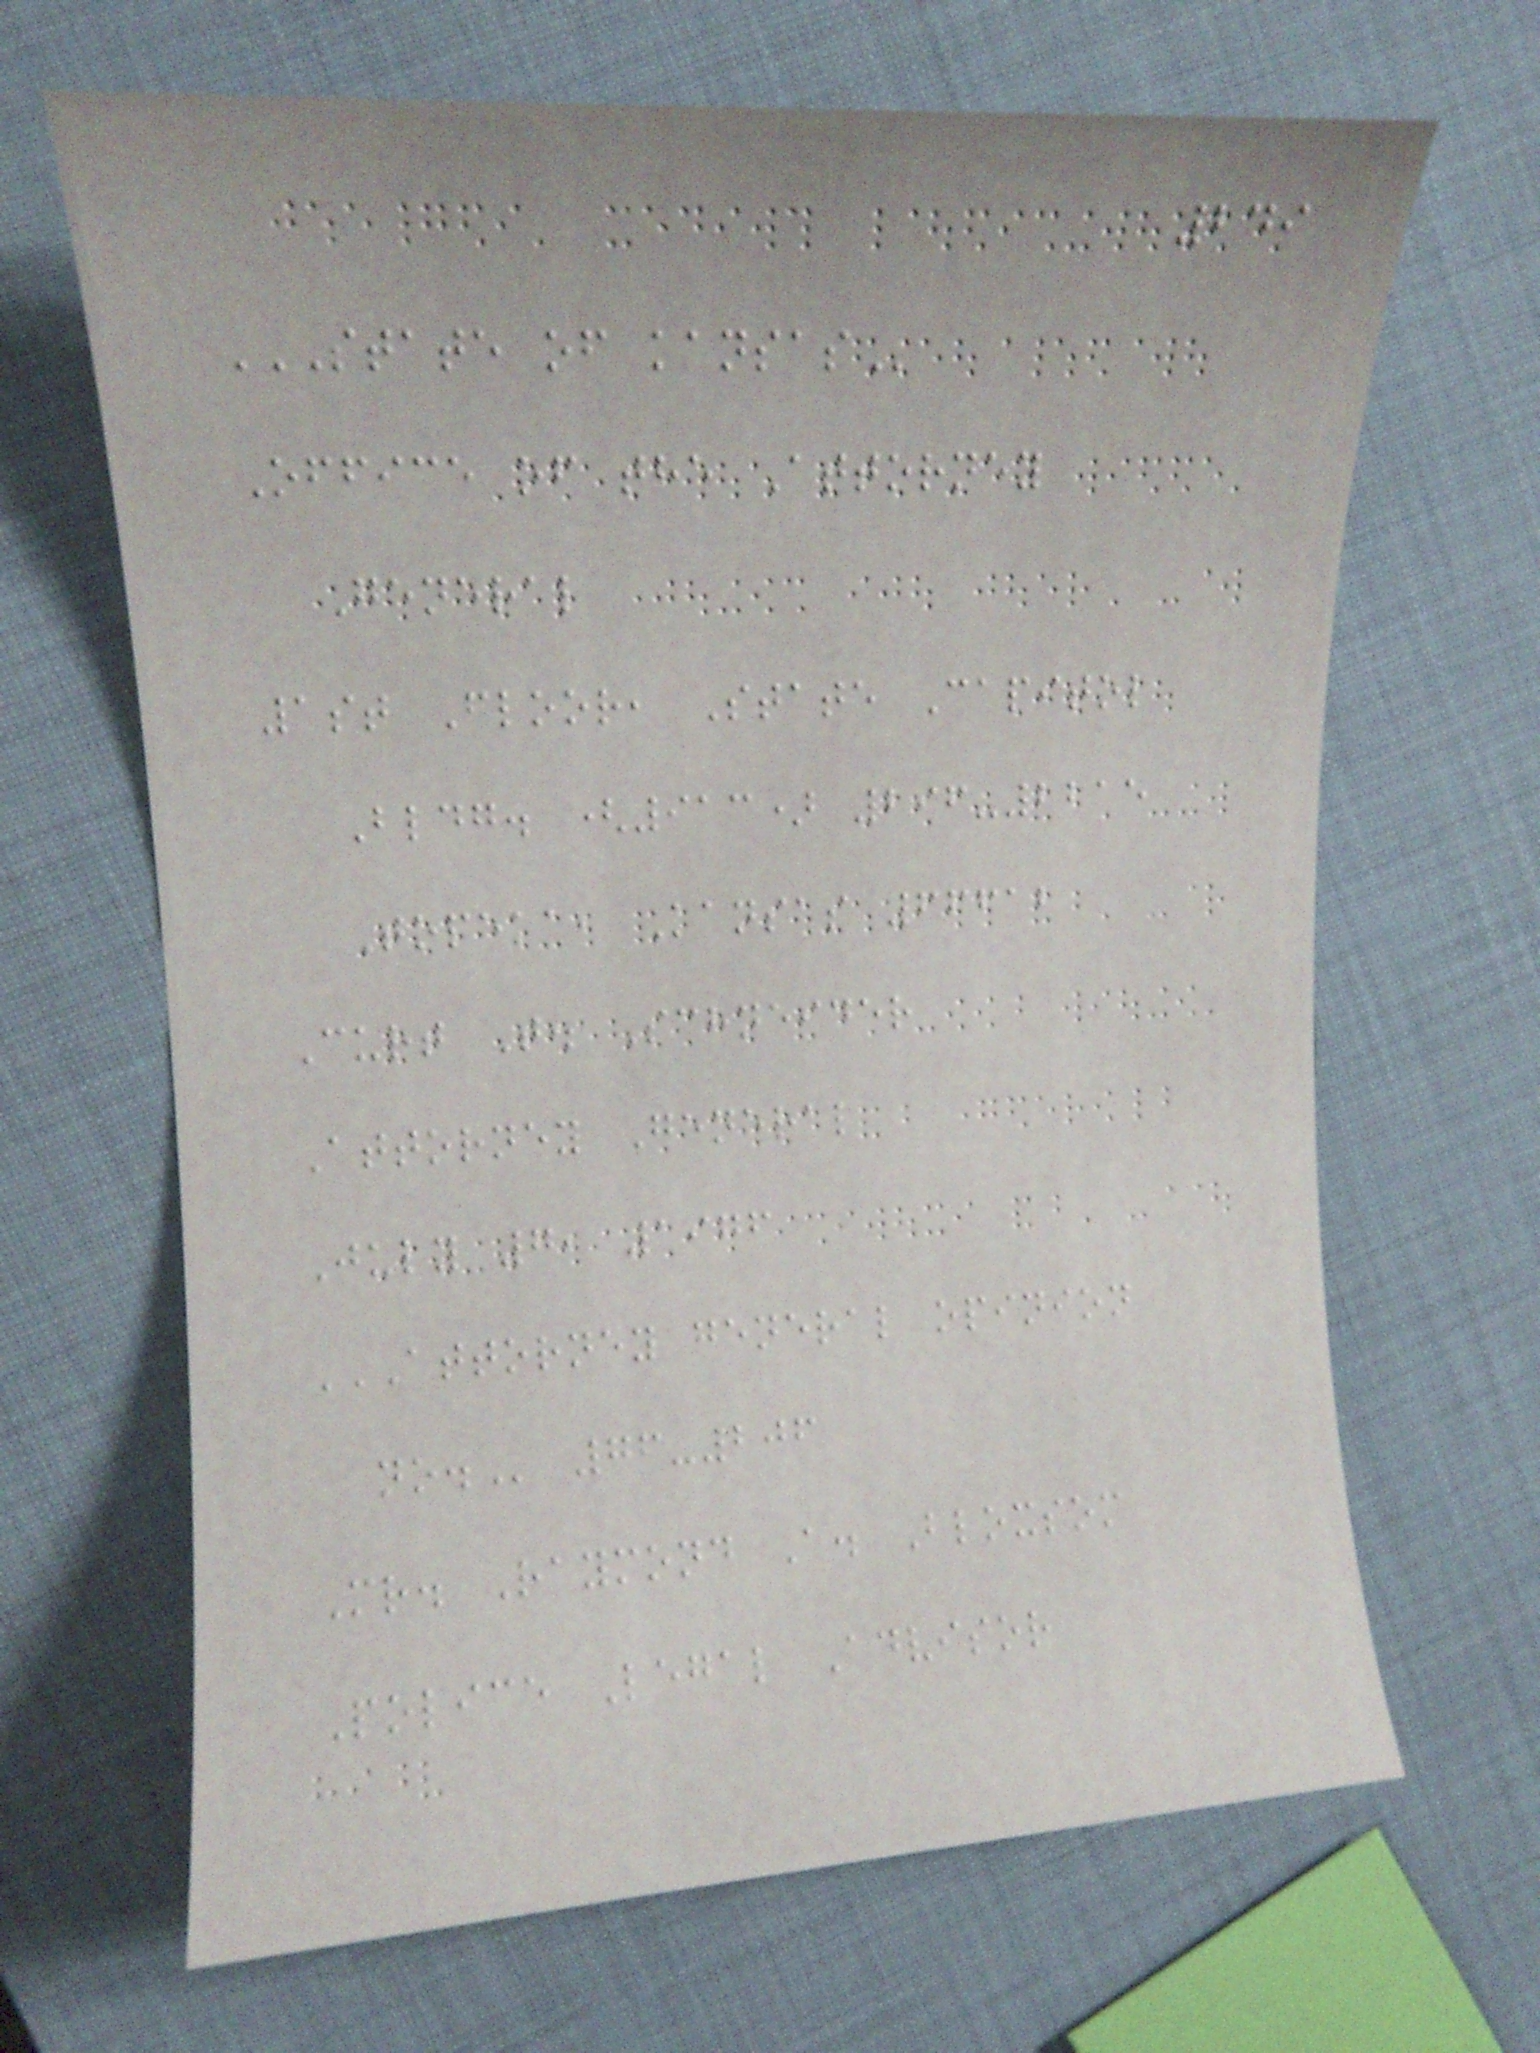249
STATE OF KANSAS
Office of the Attorney
General
1st Floor, State Capitol
Bldg. (913) 296-2215
Topeka, Kansas 66612
Curt T. Schneider
Attorney General
July 7, 1976
ATTORNEY GENERAL OPINION
NO. 76-206
Mr. Raymond A. Bloxsom
Police Legal Advisor
